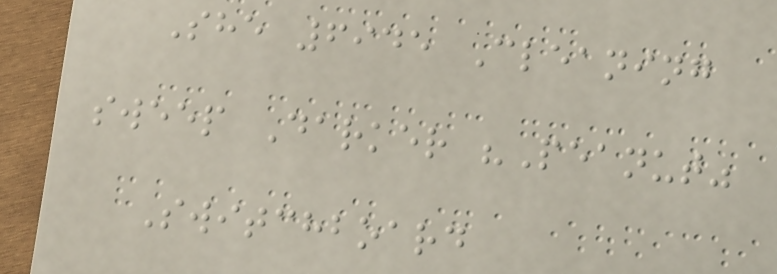She 6945 Cleaning
sweep Darker "Peanut"
Switchboard
